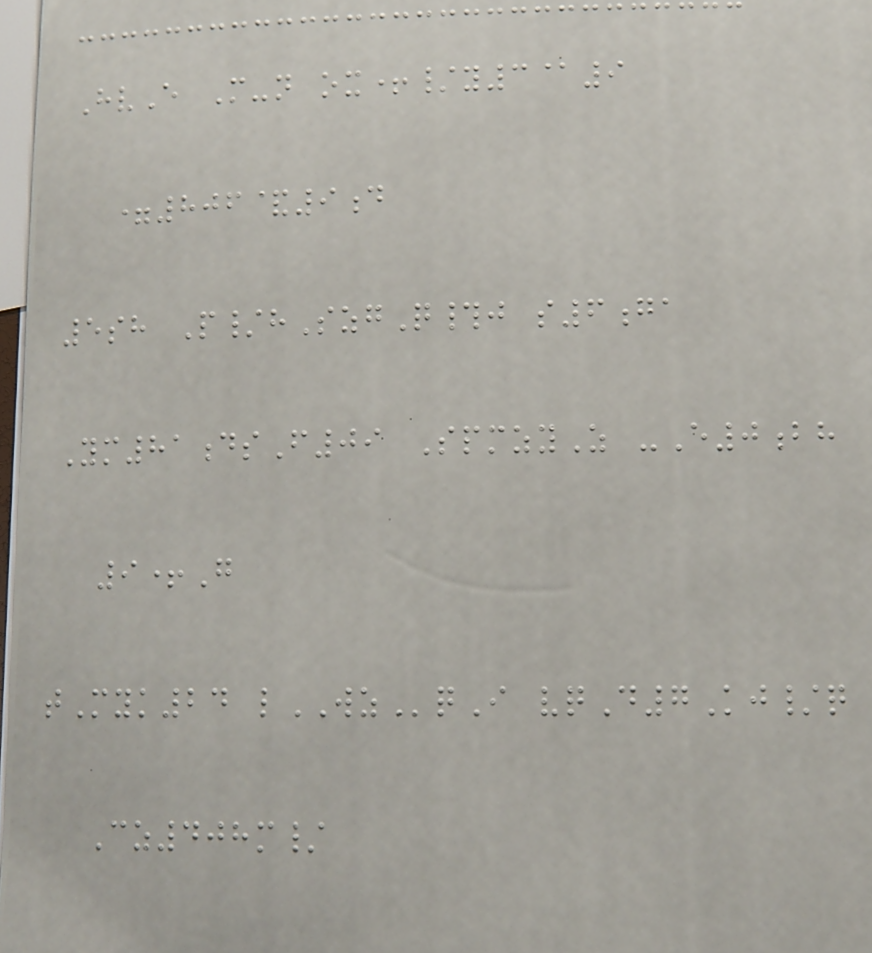HvE M-n ox+/y3@9
=806&9d
5sh P/hSzgQ#j s6ga
Ym81dsF09 SpmzyZ -E0bh
9+G
tMyk24 lWZqI vqD7Kj/q
Cz408m/
